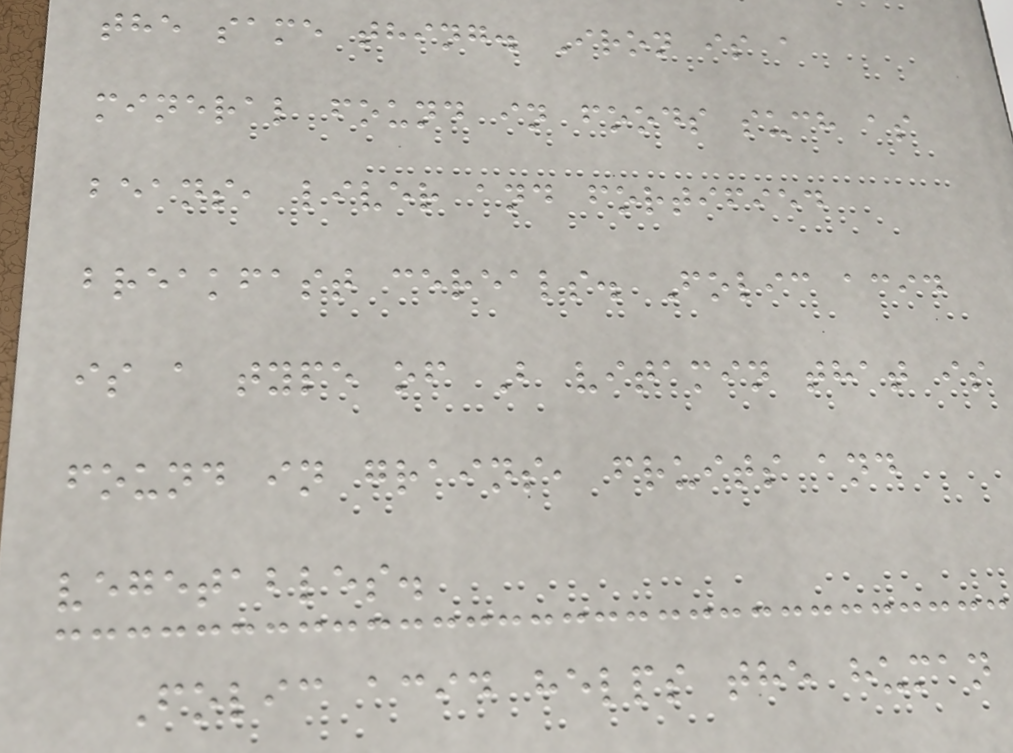the same thing. Iron is a
mineral found in foods such as
beans, liver and fortified
breakfast cereals. Folic acid
is a type of B vitamin that is
found in grains, fruits and
vegetables.
Folic acid helps the human
